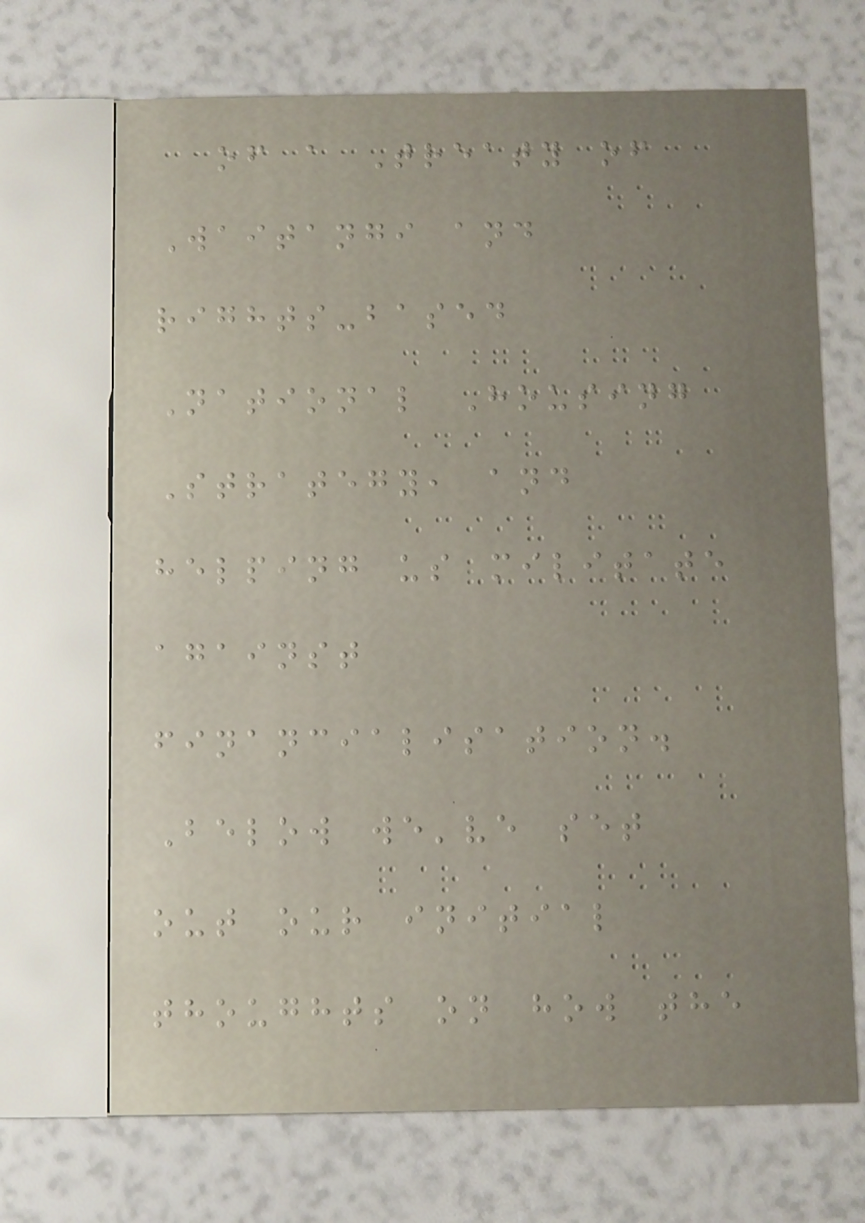of a Treaty of
Waitangi and
rights-based
National Housing
Strategy, and
helping us militate
against
financialisation.
Below we've set
out our initial
thoughts on how the
